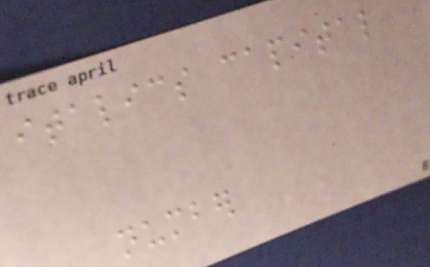italics capital
number
